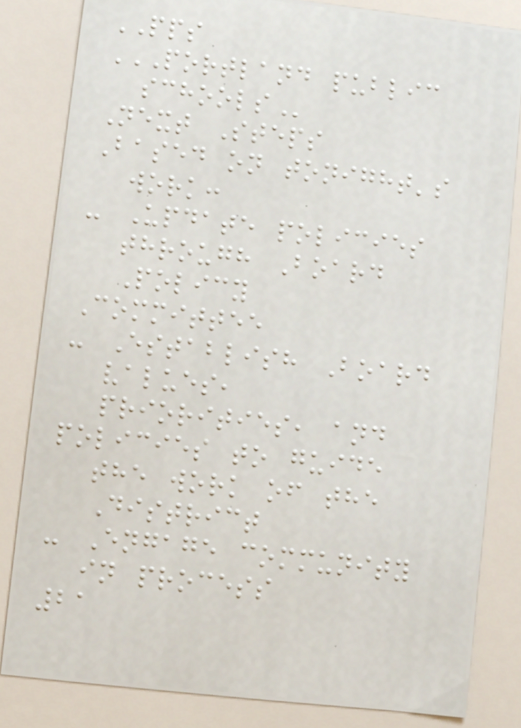PPS
PORTLAND PUBLIC
SCHOOLS
Next Steps
Based on tonight's
work:
- Update policies
through Board
Policy
Committee
- Establish Board
values,
priorities, and
policies to guide
the work of the
District
- Engage community
in process
21
